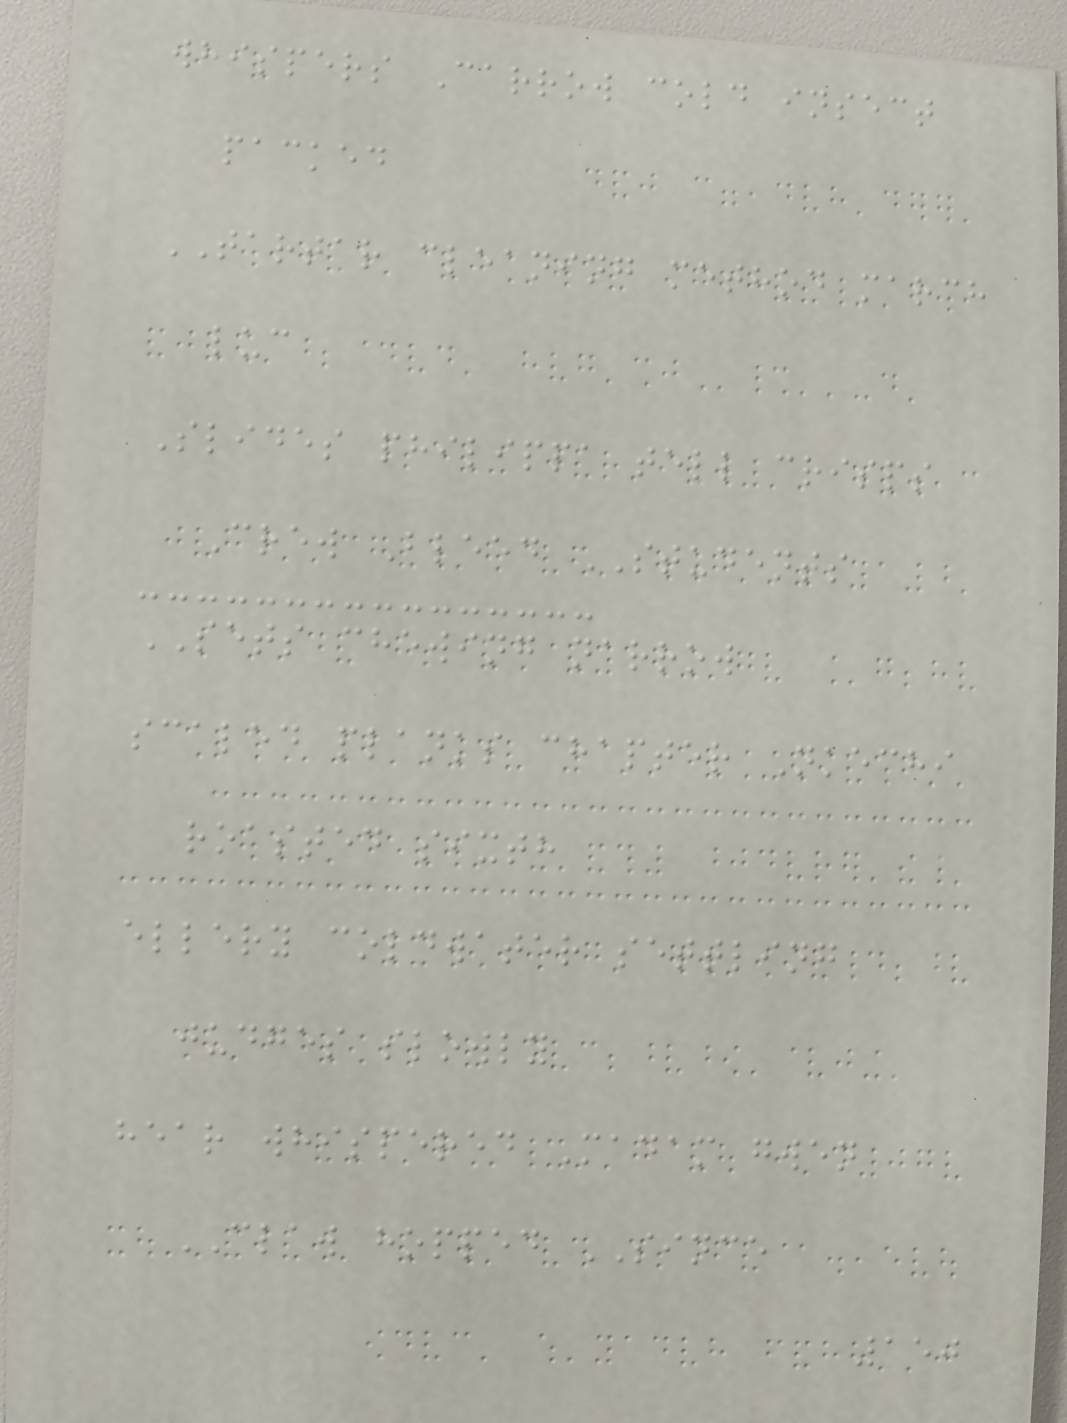whispers Carrow cold insect
packed
TARTAR cleaning method march
luc
Slides philippa tell crisps
Crew Bleed STUDENTS
SETS chewing narrow
scaled planks chapter Nkechi
roasted sixth
ellery coldwater settling
judges slowly
hear whispered Madam gwen
CLAW hopped SINCE
150
